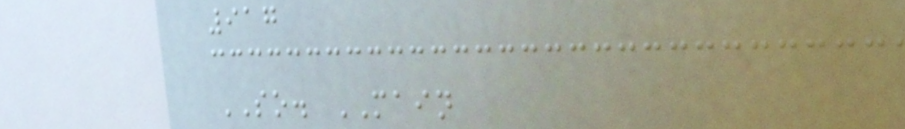917
SO. MAIN
